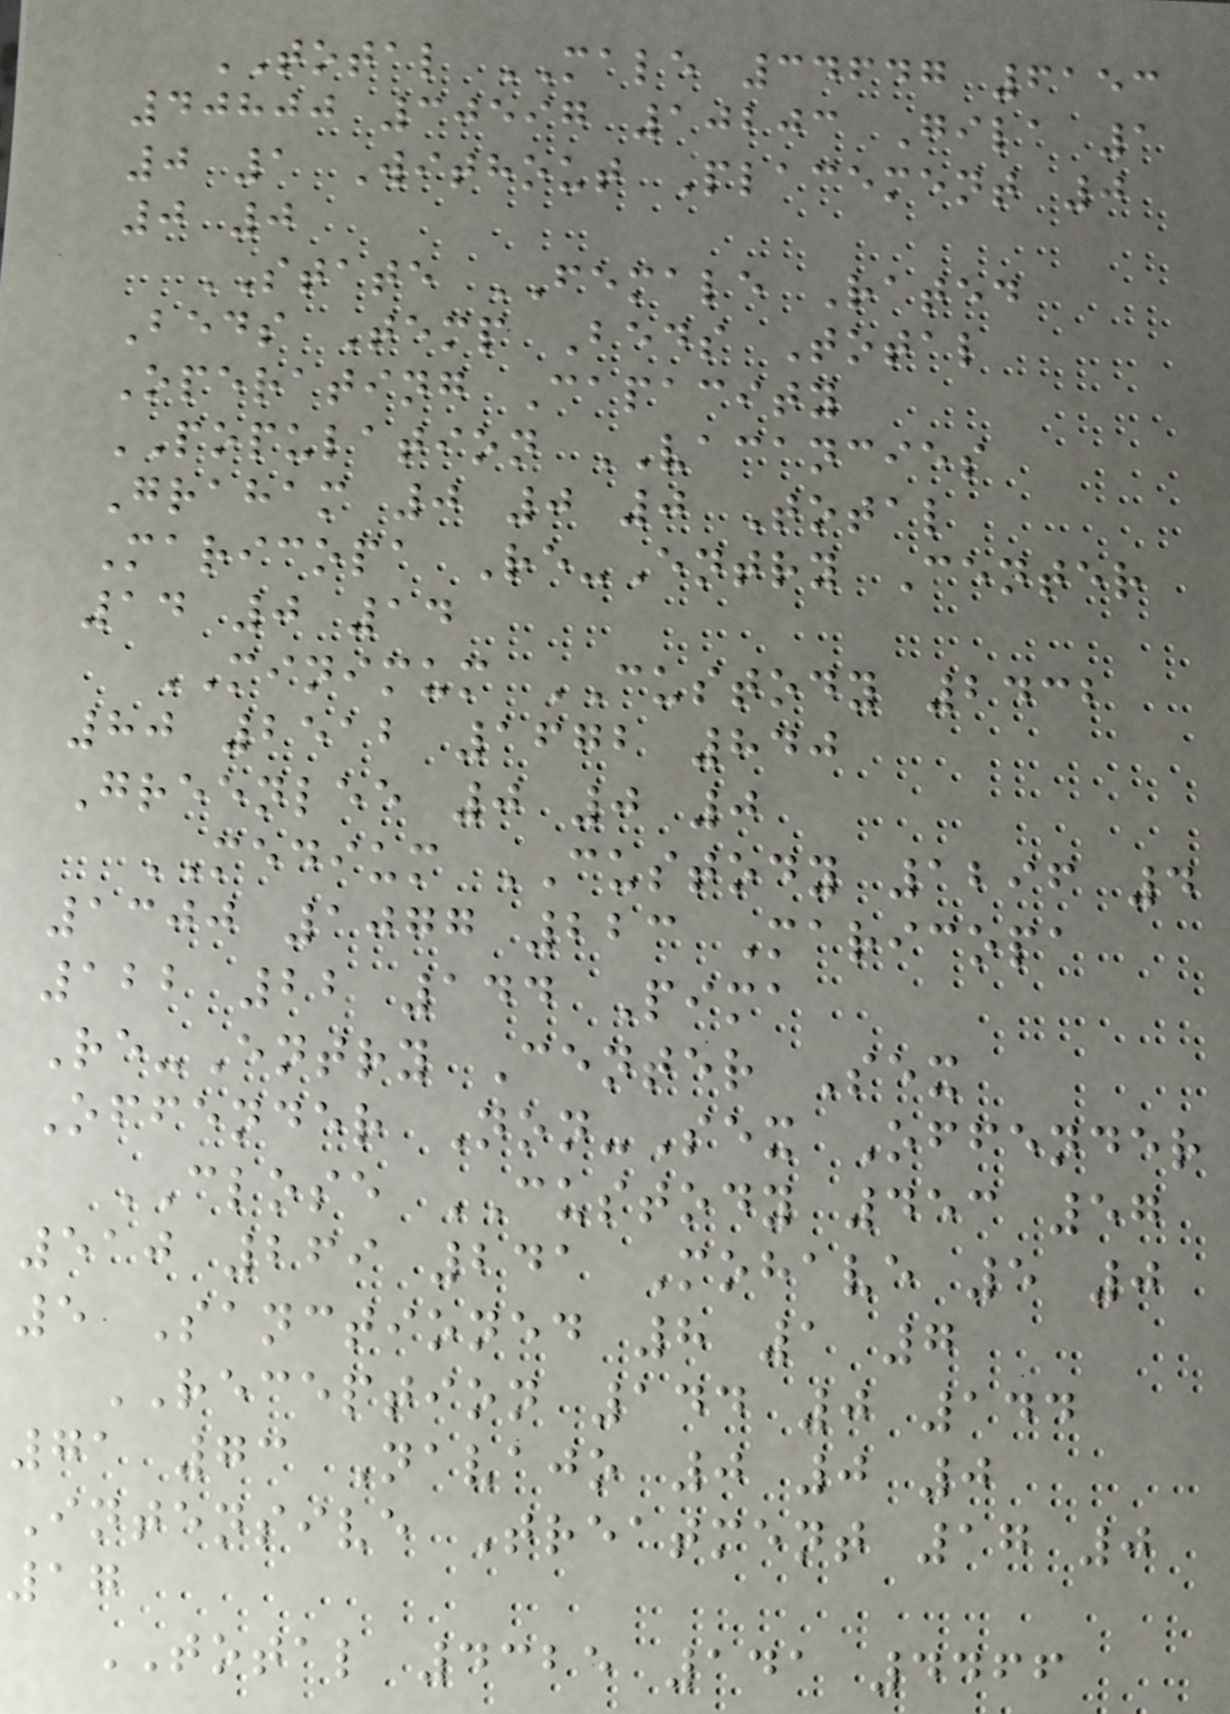TOTAL MALE 34647 6153
40800 30597 10203 Gila 1
0 1 Without Placement 0
0 0
STATE FEMALE Rated
Beds Temp Beds Total
Operating Capacity
POPULATION VACANCIES
Graham 0 0 0 Total
Maricopa Re-Entry Center
14 0 14
MINIMUM CUSTODY 2432
80 2512 1672 840
Greenlee 0 0 0
MEDIUM CUSTODY 1296 4
1300 1077 223 Maricopa
122 22 144 Pima
Re-Entry Center Sex
Offender Non-Sex Offender
CLOSE CUSTODY 453 57
510 269 241 Mohave 5 0
5 Sanctioned 8 1 7
RECEPTION 144 0 144
71 73 Navajo 0 0 0
Intensive Treatment 17 0
17
TOTAL 4325 141 4466
